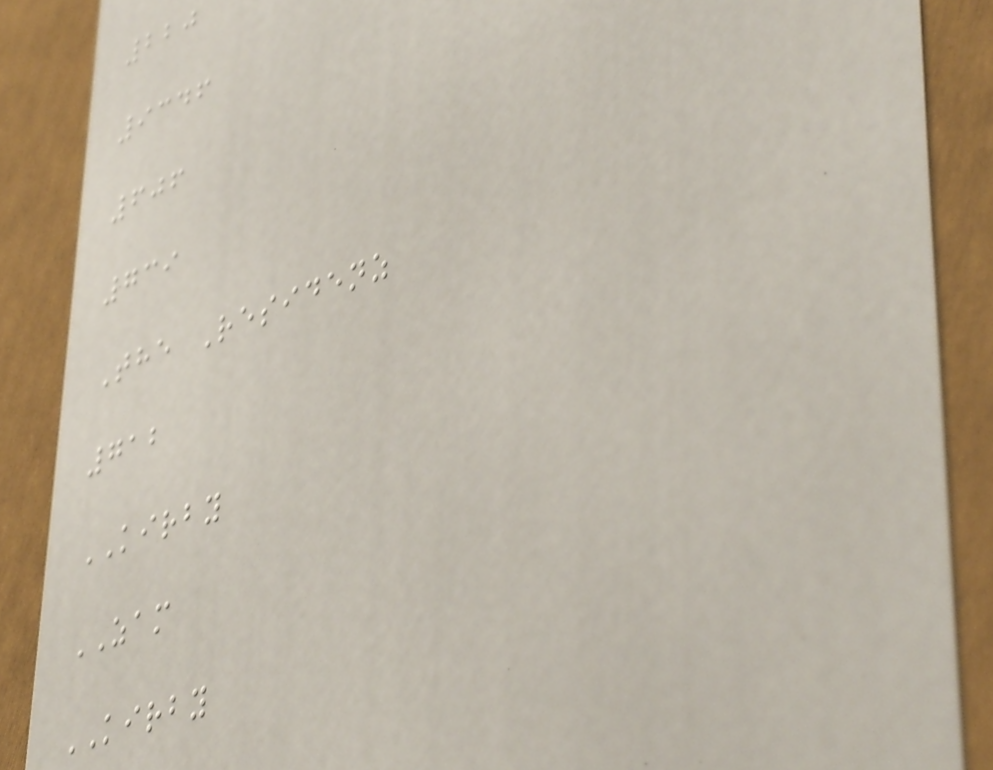220
9346
606
739
The Residenz
712
KIRBY
ZAM
KIRBY
